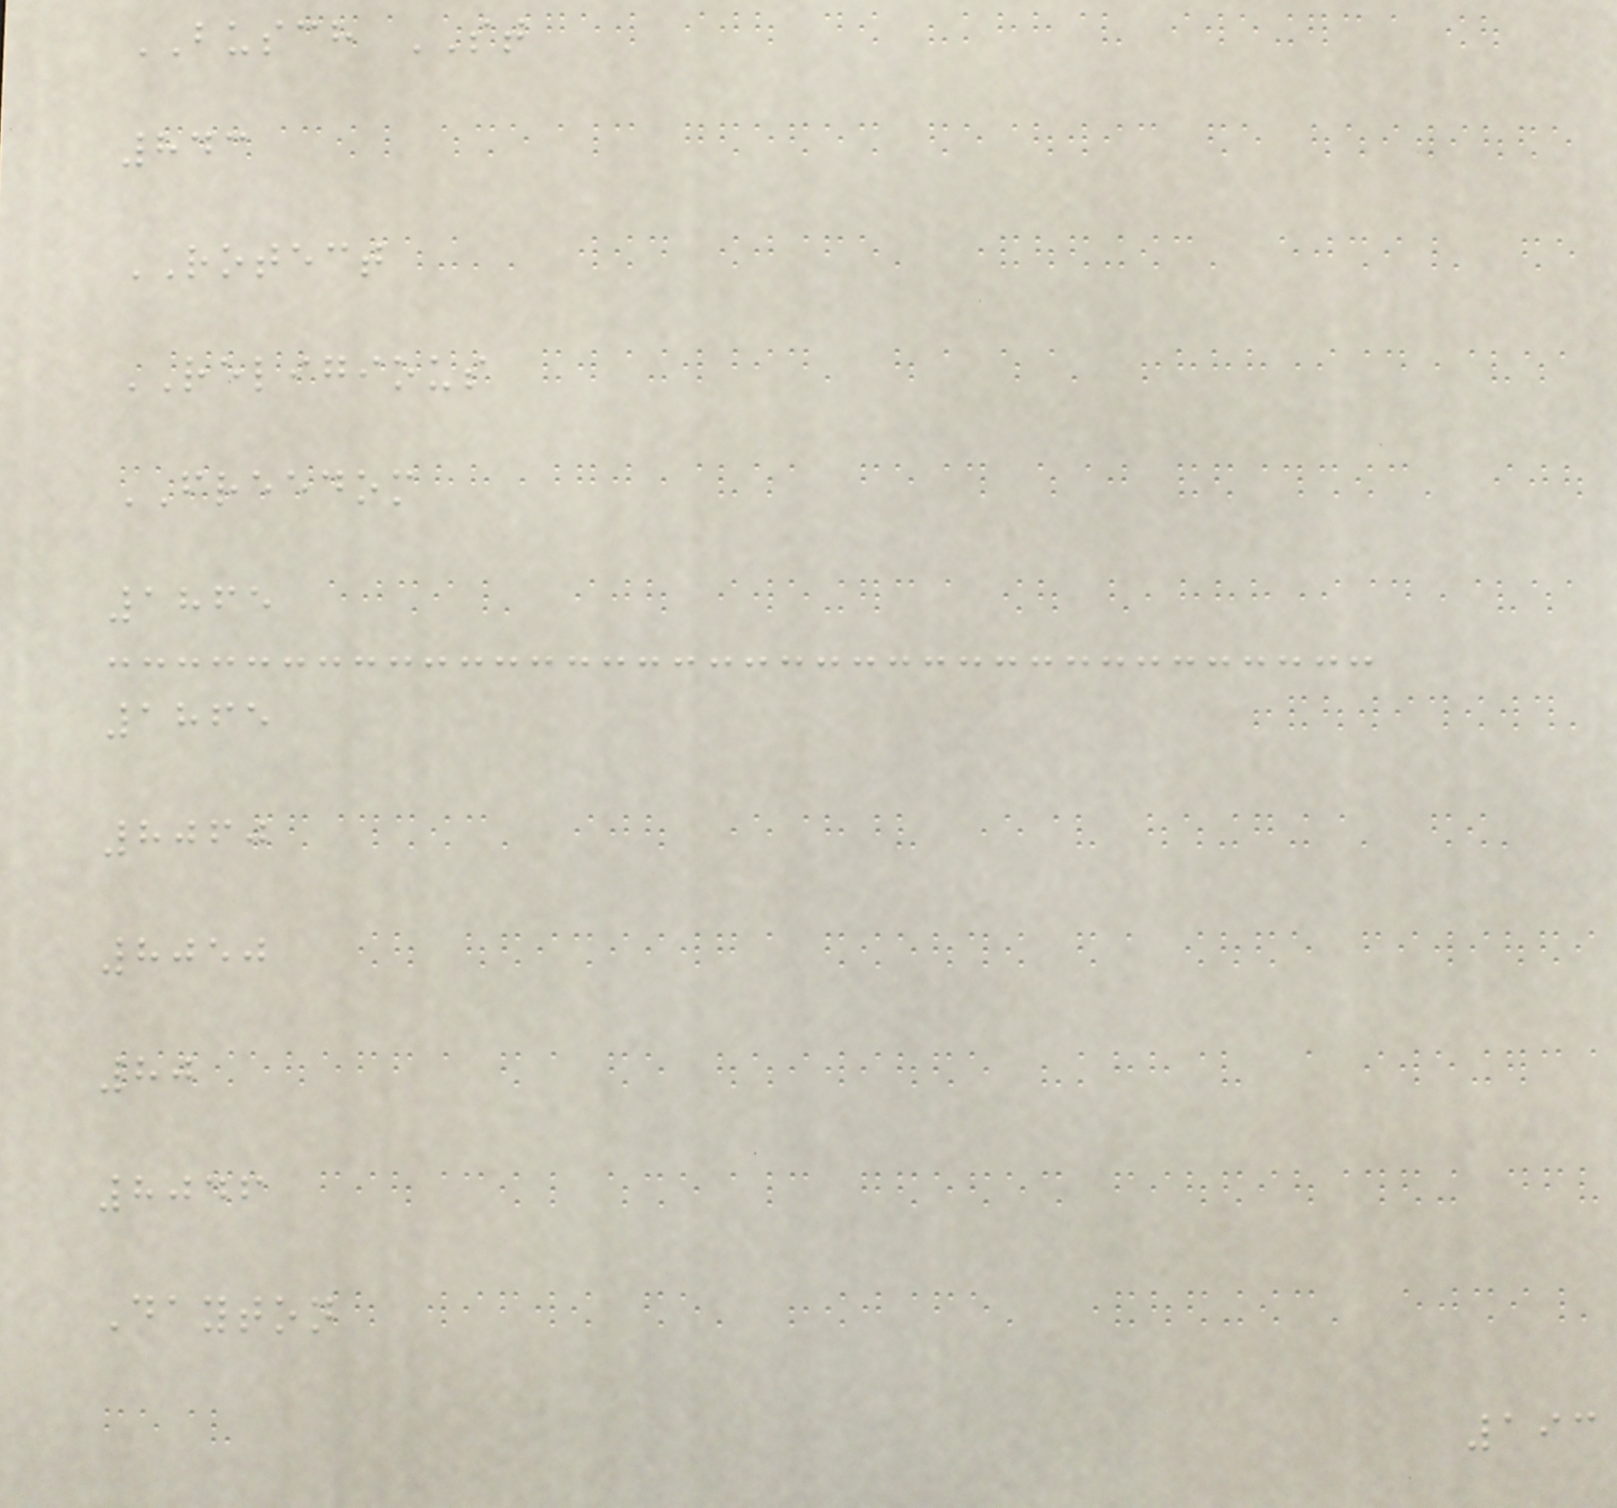BUSCH ST
843
ROTECT
RELIGIOUS
FREEDOM
1865
1865
8060
8050
80
8046
Dayton
193
